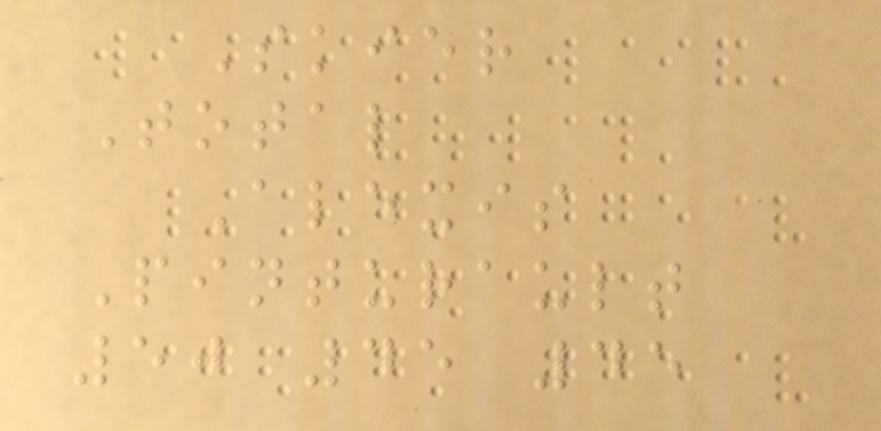Skier
Total
Alexis
Pinturault
50 45 45
